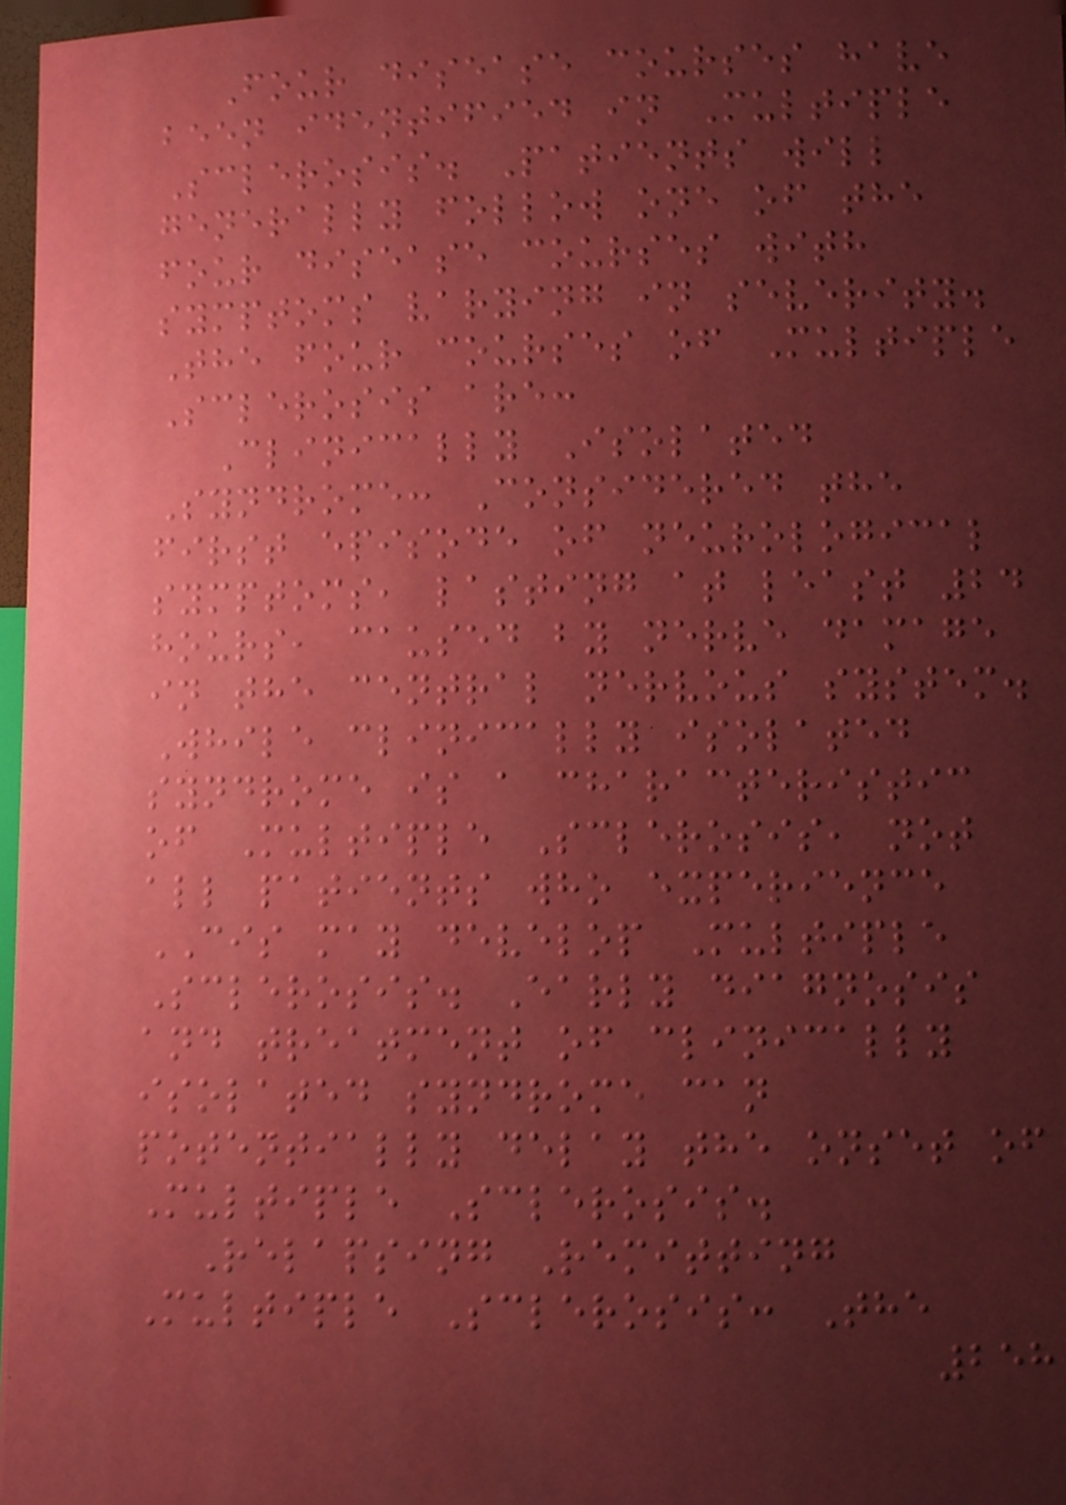Four disease courses have
been identified in Multiple
Sclerosis. Patients will
generally follow one of the
four disease courses with
symptoms varying in severity.
The four courses of Multiple
Sclerosis are:
Clinically Isolated
Syndrome: Considered the
first episode of neurological
symptoms, lasting at least 24
hours, caused by nerve damage
in the central nervous system.
While clinically isolated
syndrome is a characteristic
of Multiple Sclerosis, not
all patients who experience
CIS may develop Multiple
Sclerosis. Early diagnosis
and treatment of clinically
isolated syndrome can
potentially delay the onset of
Multiple Sclerosis.
Relapsing Remitting
Multiple Sclerosis: The
258
